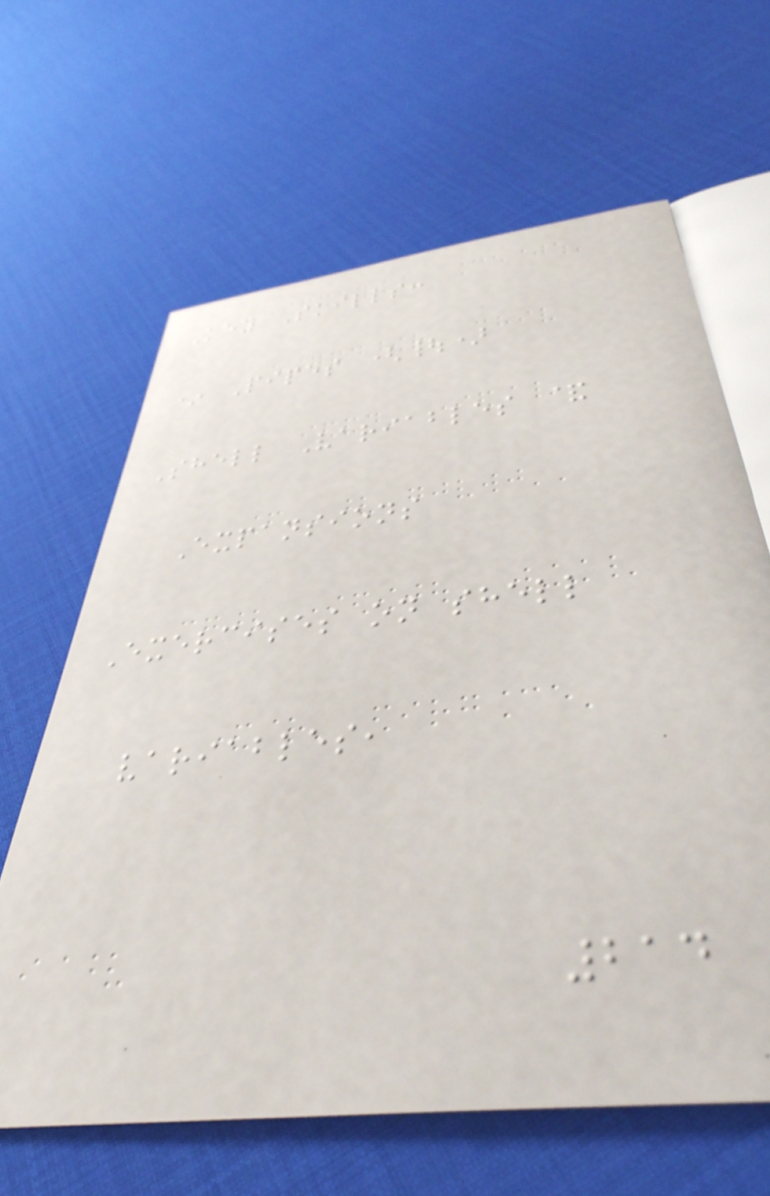Key Skills:
* Pipes (|)
Shell Variables &
Expansions
Exercises on shell
variables,
214
